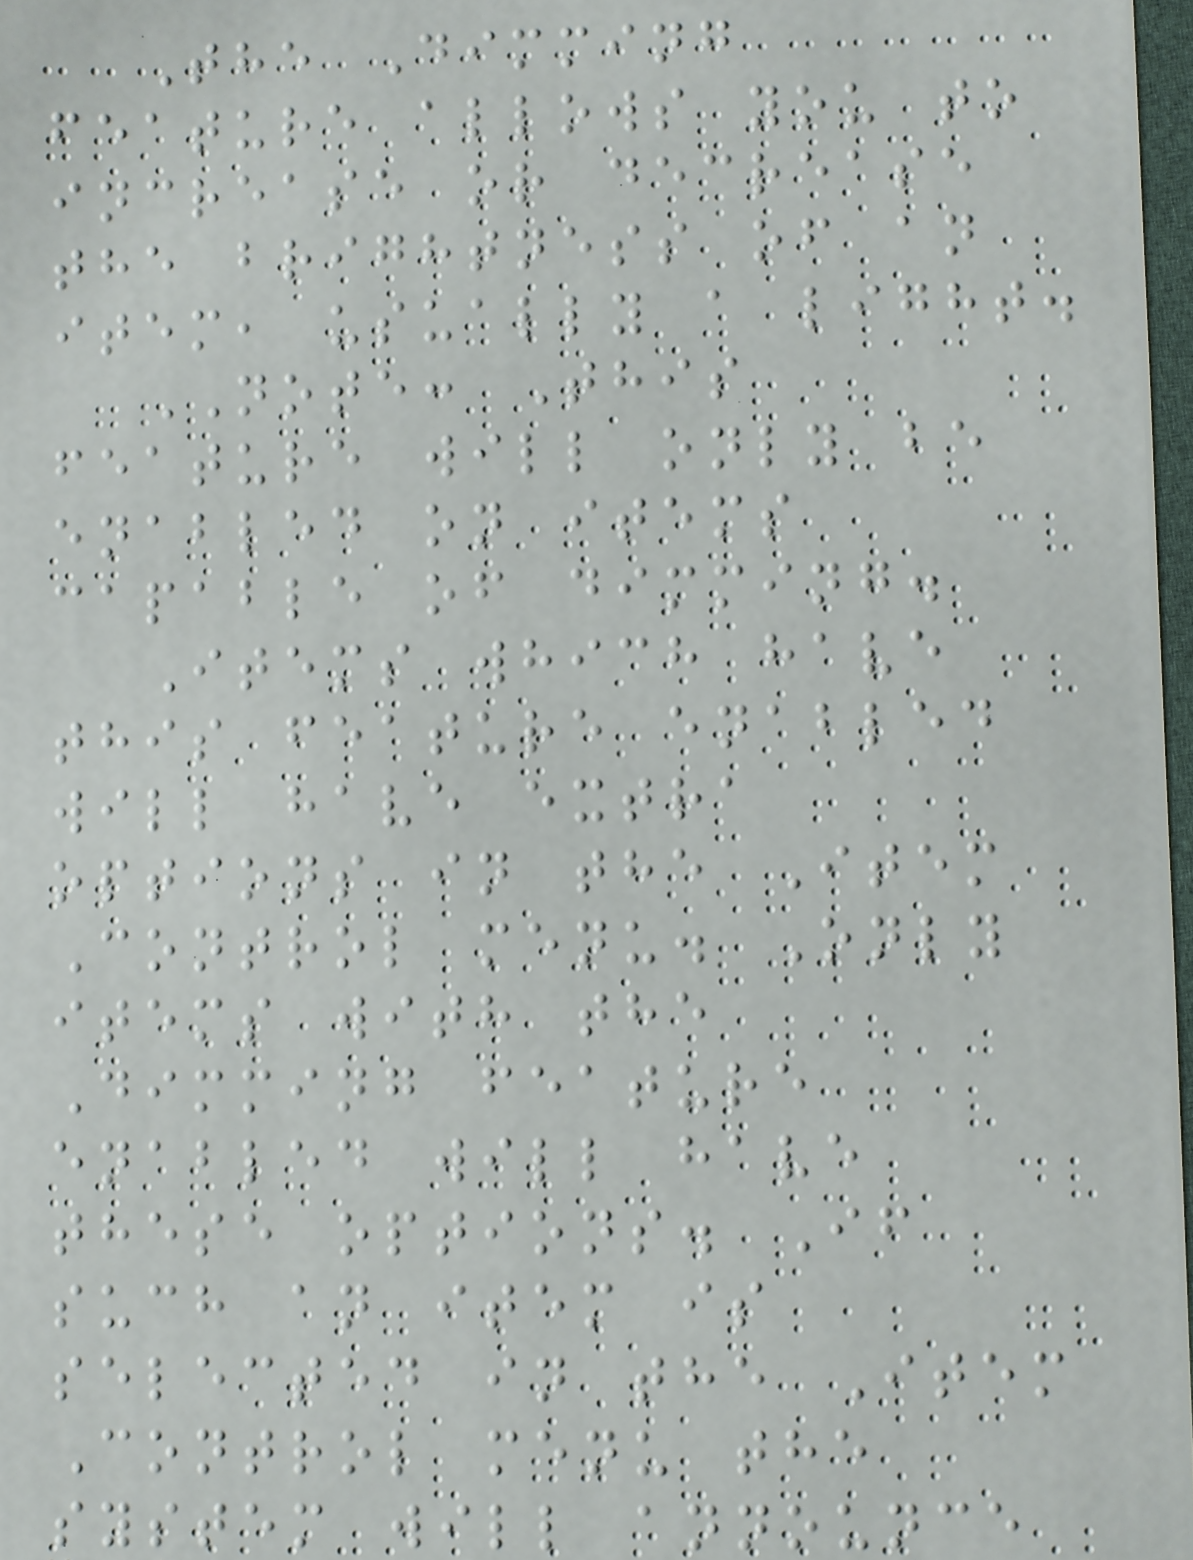The Dimming
feature allows you to
increase or decrease
the brightness of an
item, usually a light.
NOTE: This
feature will only be
enabled on items
capable of dimming.
Items which have
this feature enabled
will have extra
options in the Item
Control menu. Only
items with the
Dimming feature
enabled will have
these options. If
such an item is
selected in the Item
Control menu the
system will announce
